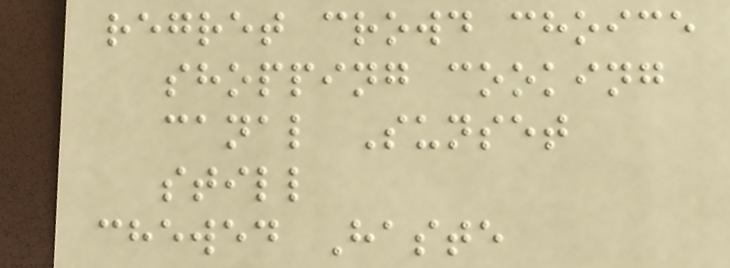regret crowd choice
shopping cooking
canal Sunset
still
chewed Haste
